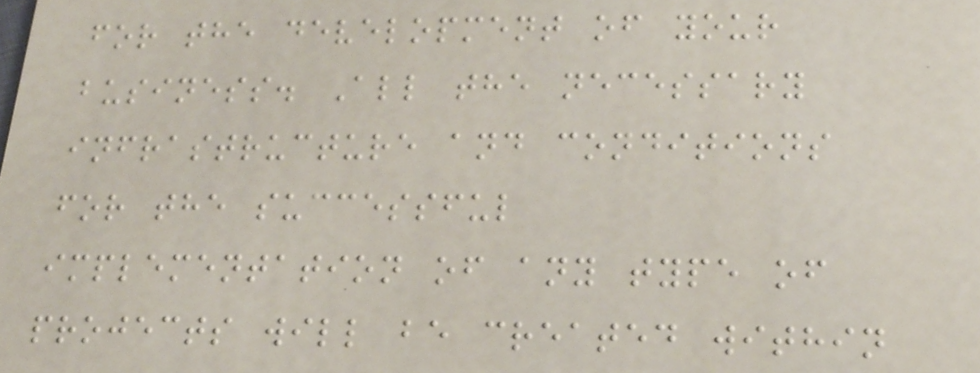for the development of your
business. All the necessary
infrastructure and conditions
for the successful
implementation of any type of
projects will be created within
